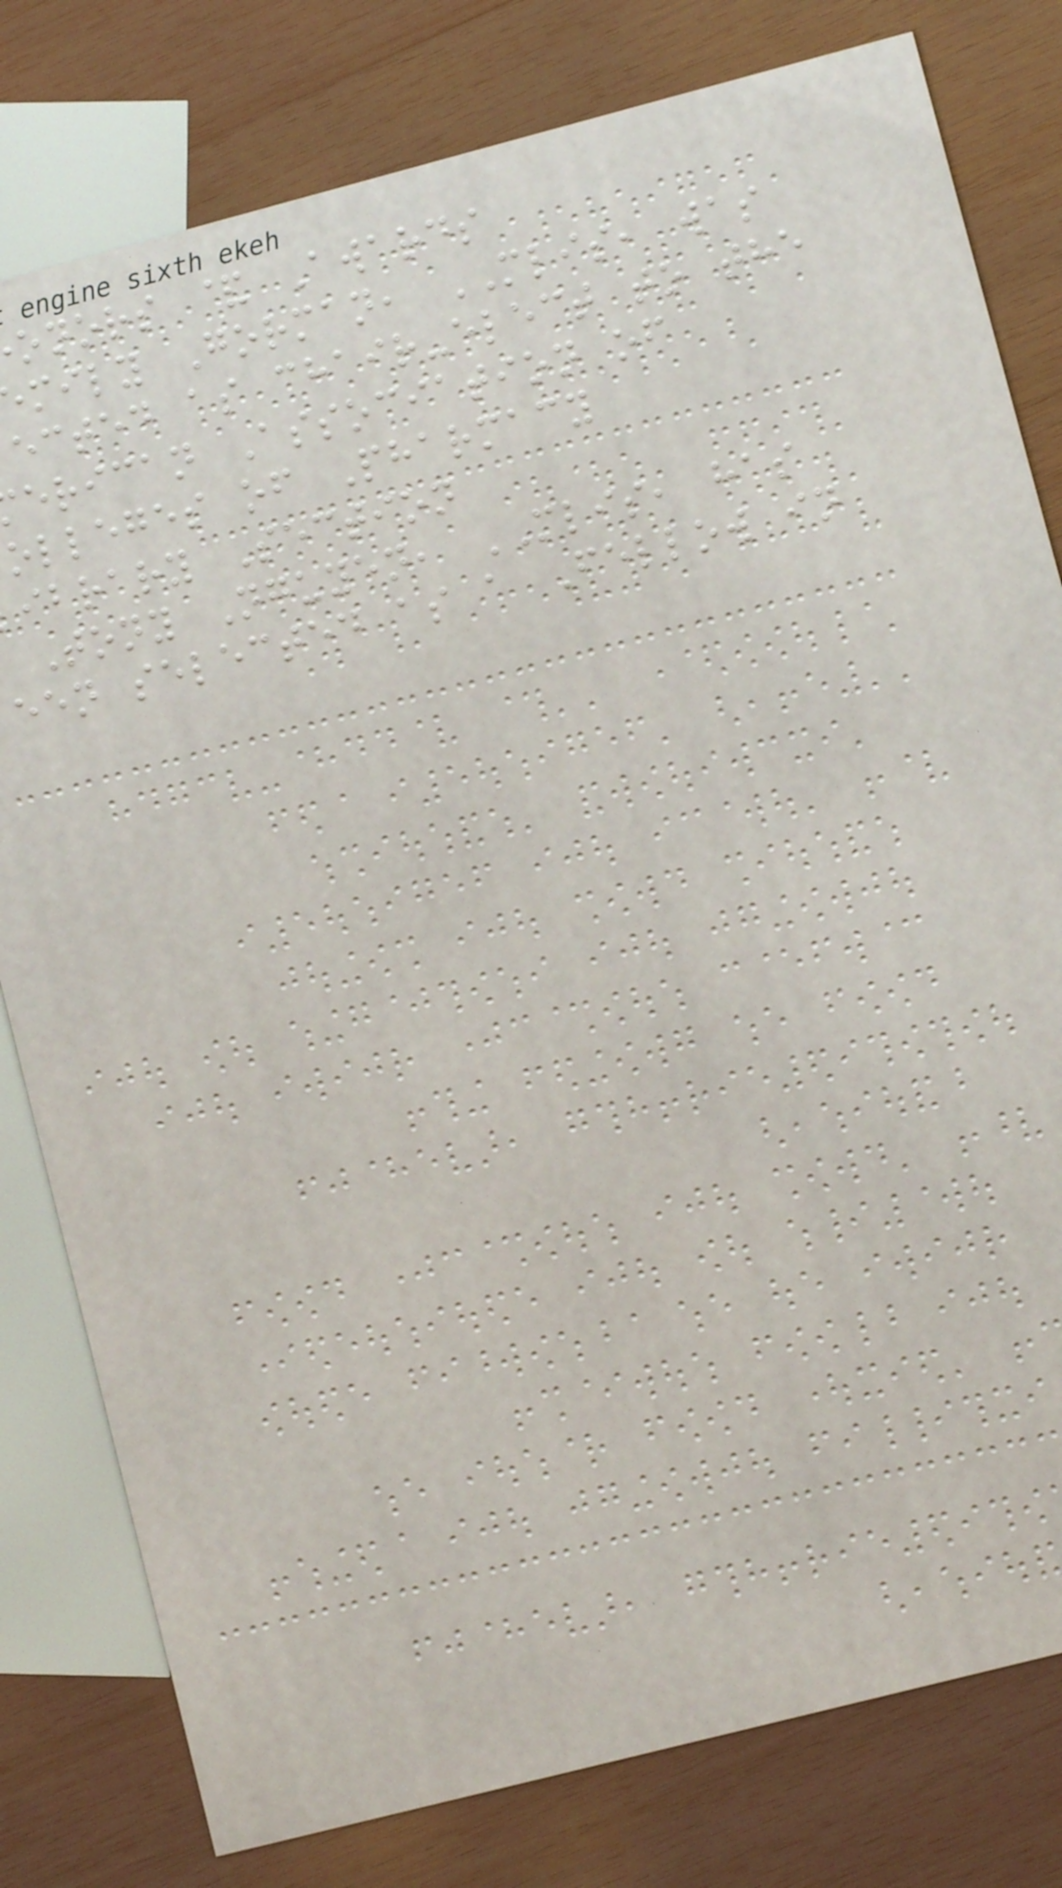onors & Awards
mily Gorman, MLIS, was
ected as chair-elect to the
erican Association of
olleges of Pharmacy
ibrary Section
Tony Nguyen, MLIS, has
een selected as a Fellow in
